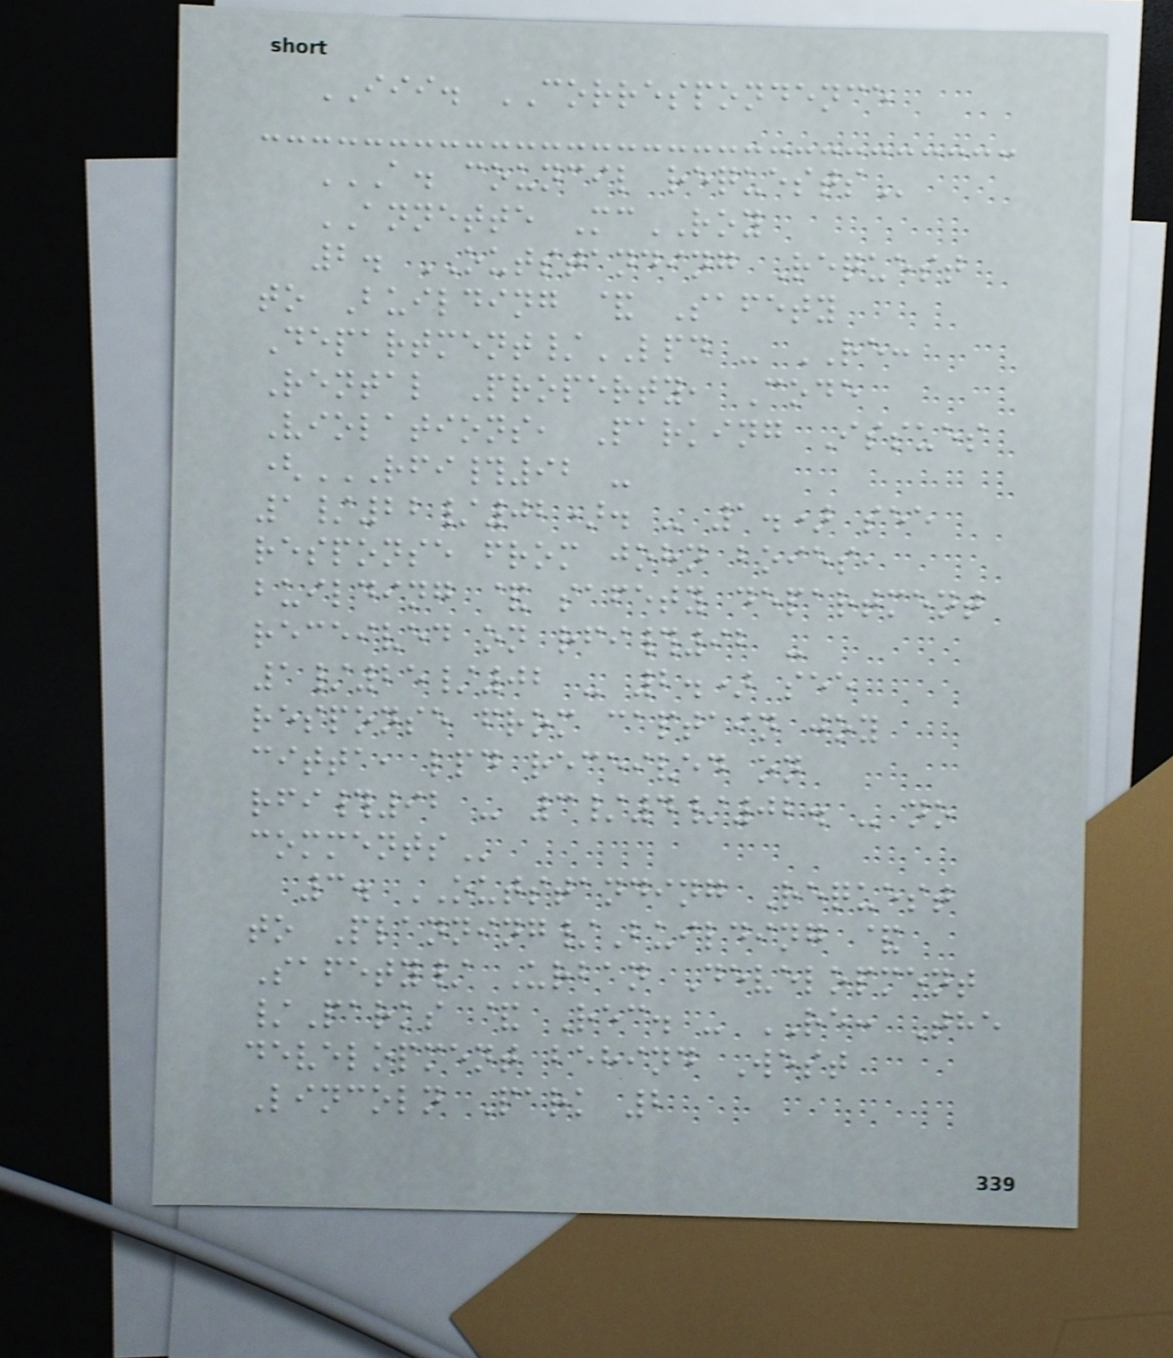III. CORRESPONDENCE
A. COUNCIL REQUESTS
ANNETTE McROY
2. OUTSTANDING Request
to Building & Safety
Department/LPD - RE:
Rental Property, Code
Violations, Parking Issues
(RFI#92 -
1/22/02). - 1.) SEE
RESPONSE FROM JOHN BOIES,
BUILDING & SAFETY DEPARTMENT
RECEIVED ON RFI#92 -
1/25/02 - 2.) SEE
RESPONSE FROM CAPTAIN JOY
CITTA, LPD RECEIVED ON
RFI#92 - 3/4/02. - NO
COMMENTS
3. OUTSTANDING Request
to Planning/Building &
Safety/ Urban Development
/Parks & Rec. - RE: The
development behind West
Lincoln Park 2
